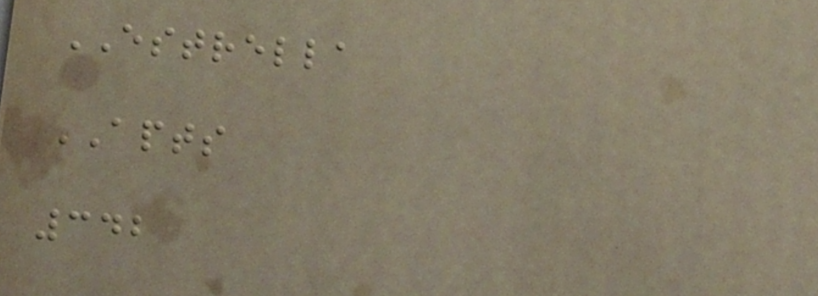ESTRELLA
APTS
342
